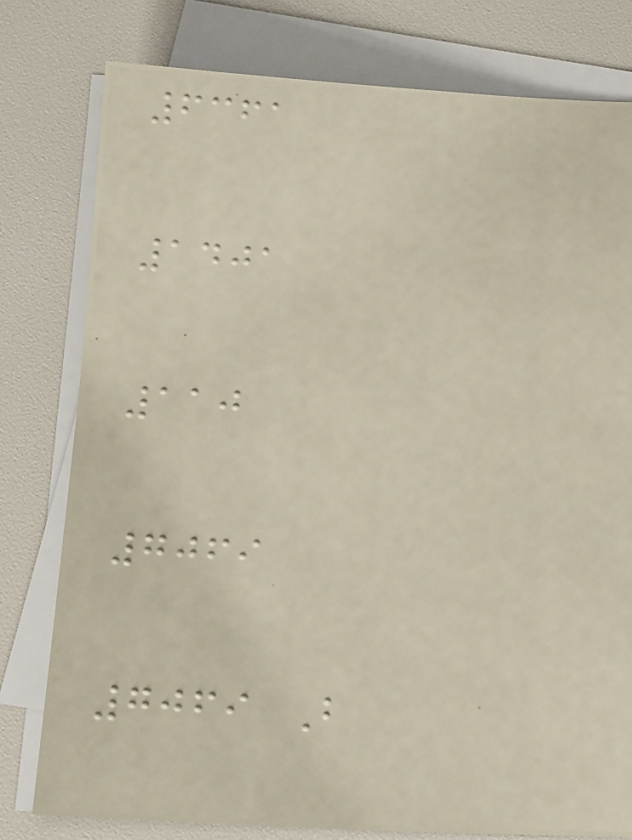6361
1401
110
7069
7069 B
